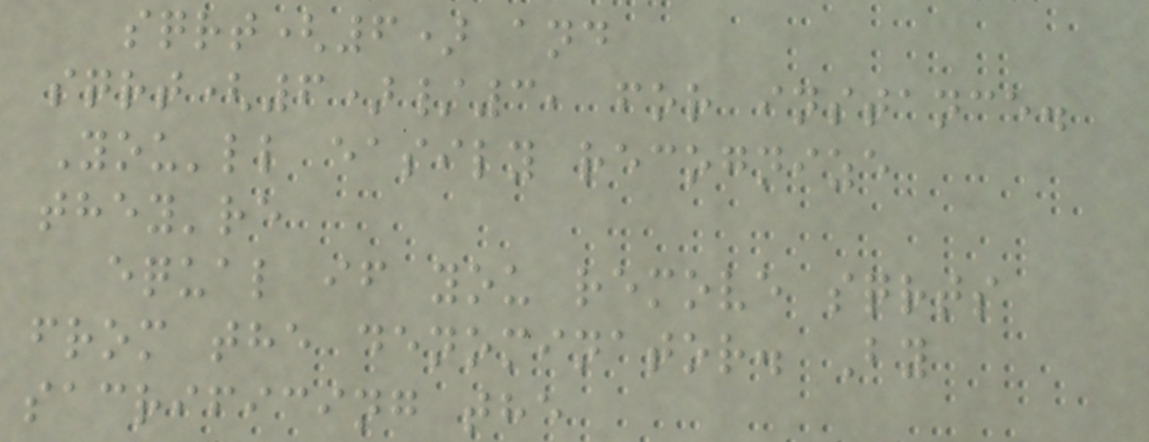sqrt(6) and
sqrt(6)/3, for instance.
You'll easily recognize
they're
equal if you remove sqrts
from the denominator. By
sacrificing the
